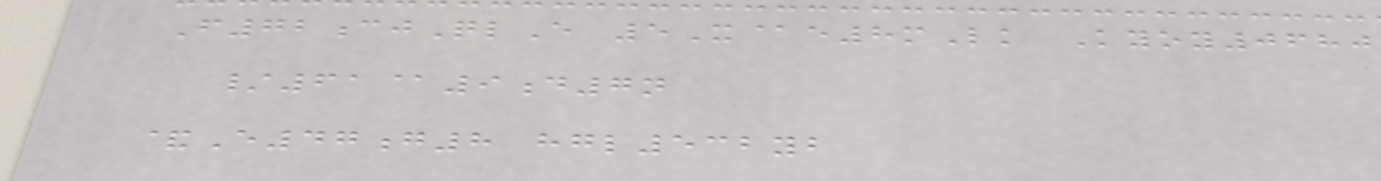F72cjQlE 5X@e8mLk Kyoy0680
/61@9d7n
&E47g8 hgl532yb
